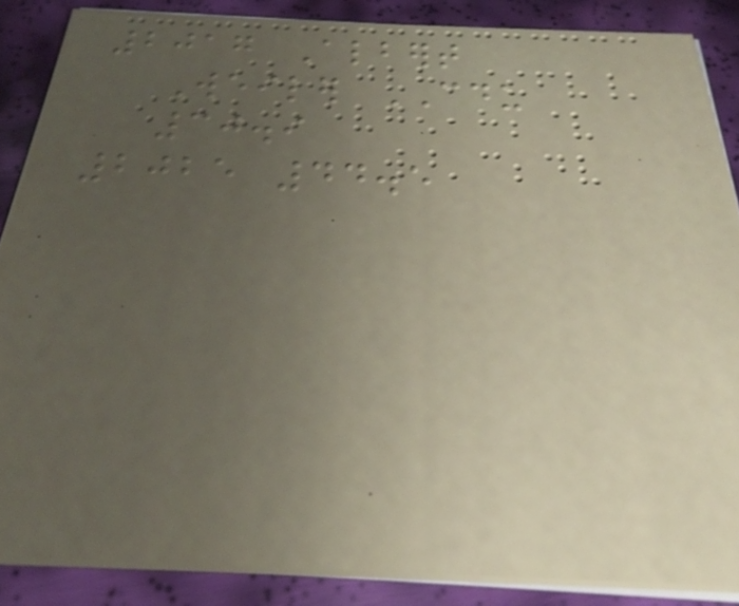2017 Albert
Weiler CDU
30.9
2025 44.5
